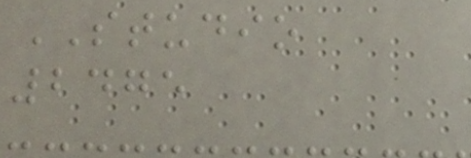STUDIO
2475
